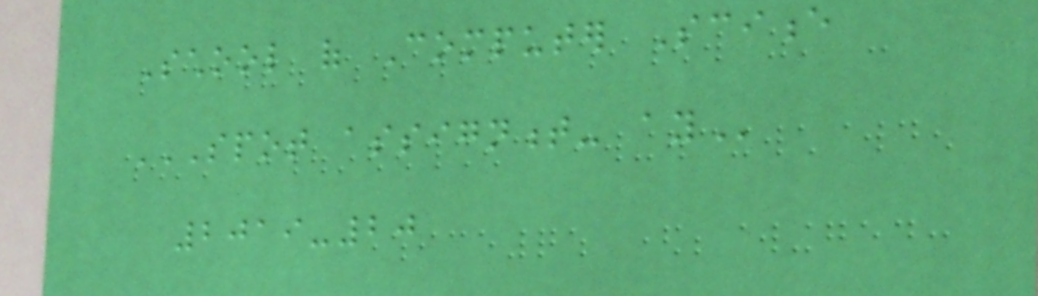School of Computer Science
SPOT ASSIGNMENT- AY
2019-20
